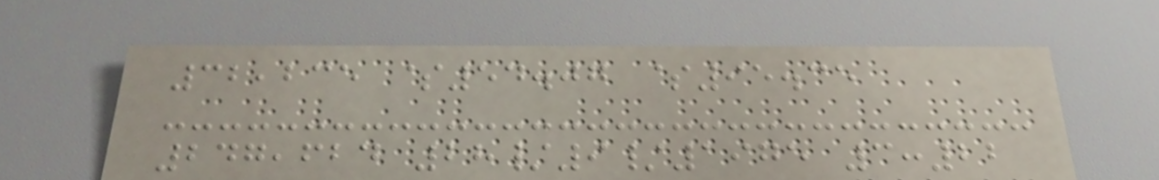32,235 $54.07 $95.35
247,624 28/9/1975 3:22
